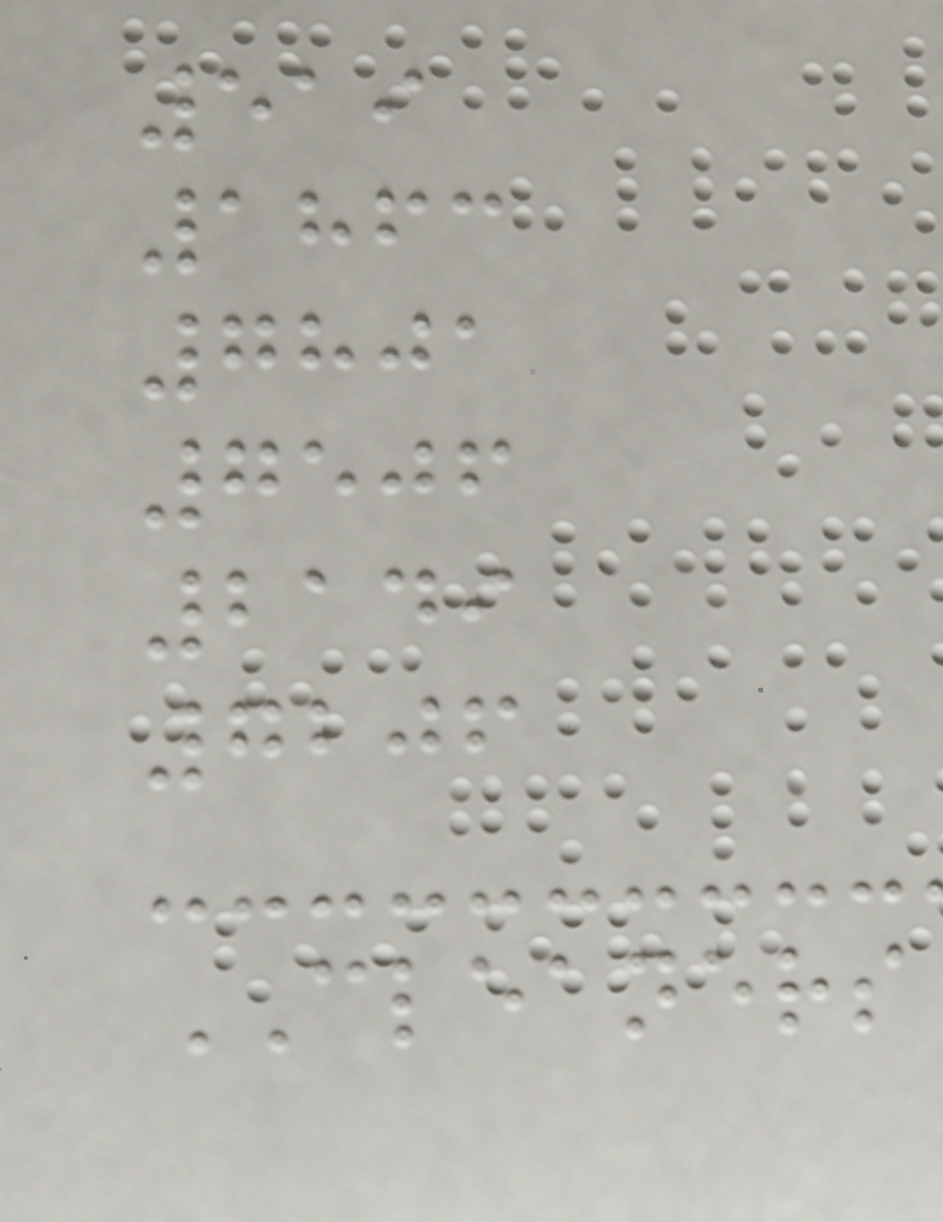519
1863
7801
7506
2149
7206
CLEANERS
